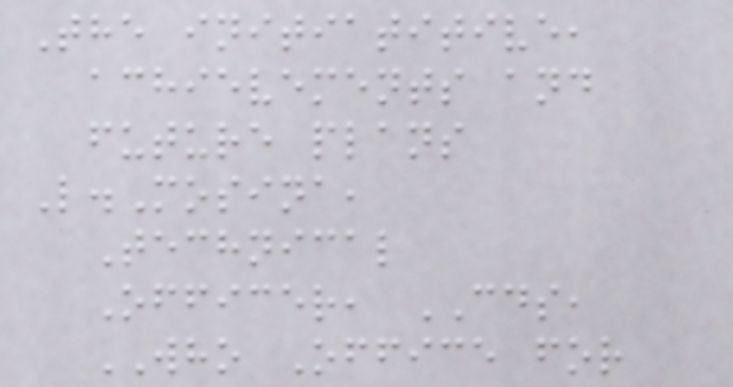The initiatitive,
achievements and
future plans
L.Mosina,
Technical
Officer, CDS,
WHO Office for
